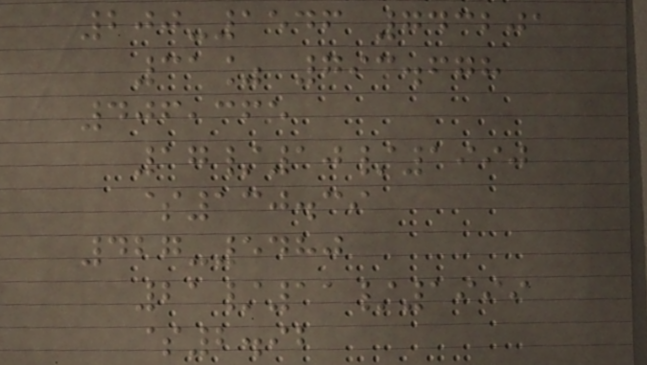200-1546 743201
31% 793.678
406,365
17/10/1990
$130.39
427-5480
21/11/1999
$2.92
